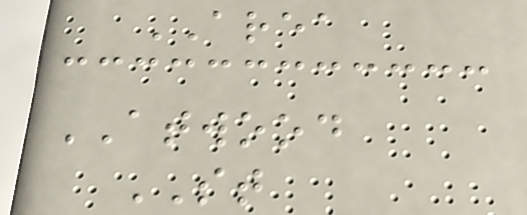AREA
ATWOOD
ST
